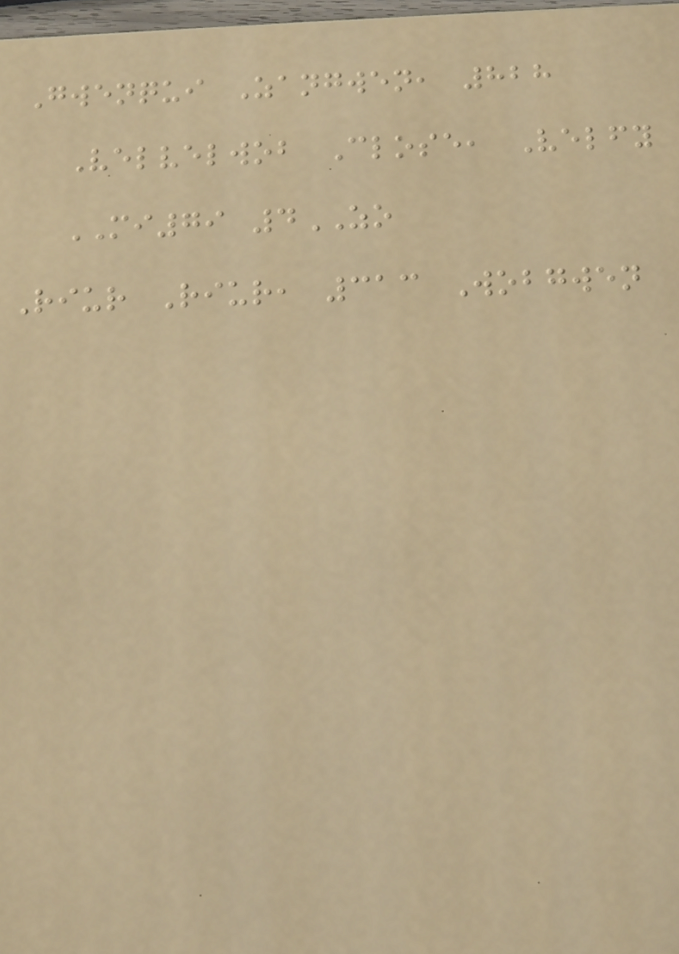Gwenqui Zangwen, 828
Velvelwob Close, Velfy
MI79 4ZO
Riur Riur, 313 Wobgwen
